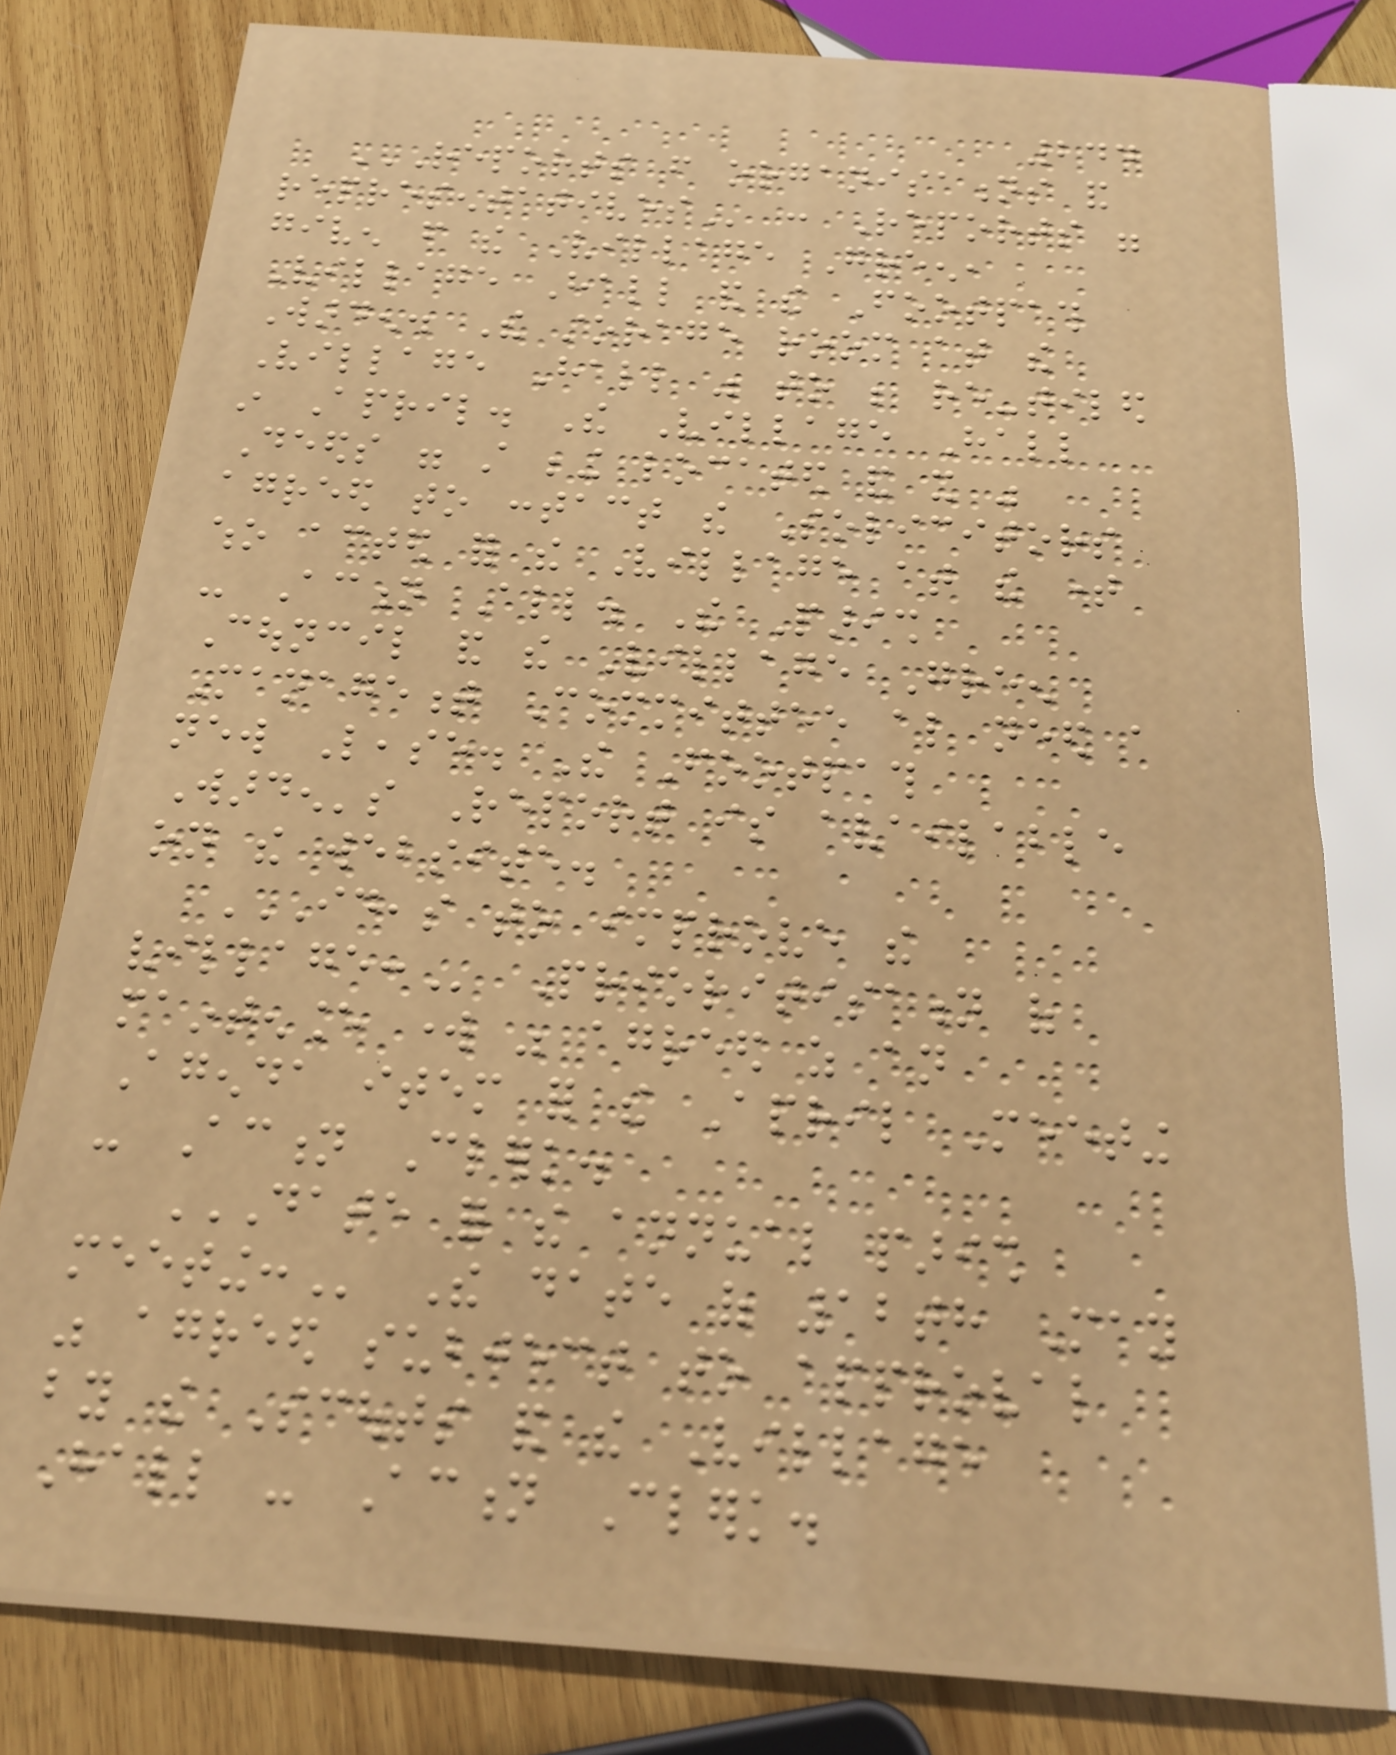244
REPORTS FROM ORGANISATIONS AND
REPRESENTATIVES : Reports were
given from the Village Green,
Village Hall and the Footpath
Warden. The storage room at the
Village Hall was to be re-tiled
in April. The Village Hall
Deeds were still being located and it was
agreed to contact the Solicitors
who acted for the Village at the time
- Action All. The Parish
Council and the Village Green
Management Committee also need a
new Lease. The Footpath
Warden's Report is available
on the website.
IDEAS TO IMPROVE THE
VILLAGE: Prioritisation of
maintenance work was agreed as an
Agenda item for the April Meeting
- Action Clerk.
DATE FOR THE ANNUAL PARISH
MEETING: The date of 12th May
was agreed subject to approval
by the Scouts and the Village
Hall - Action Clerk.
